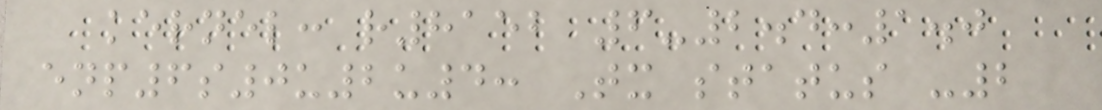kernel: r8152 6-2.4:1.0
enp6s0u2u4: Tx status -2
